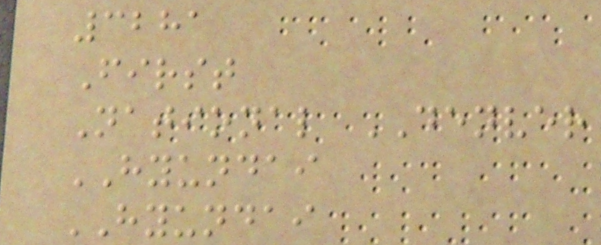3281
First
National DENVER
HYUNDAI
HYUNDAI
